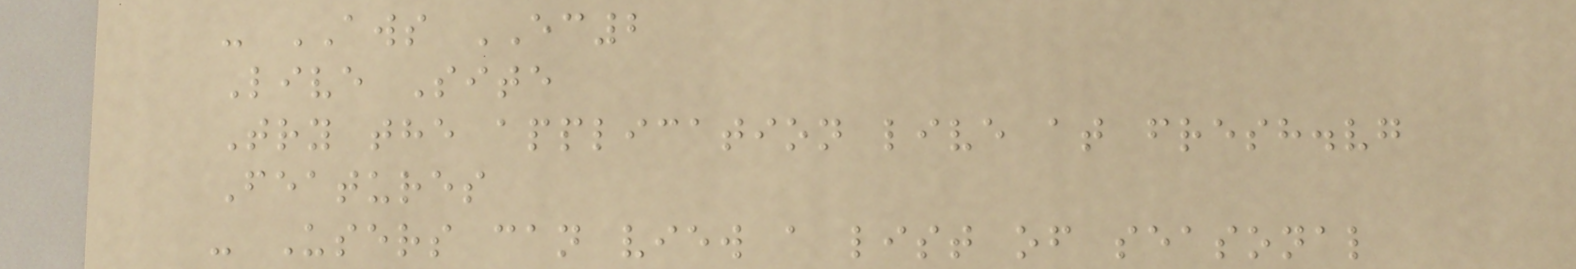- AWS EC2
Live Site
Try the application live at fresh.vg
Features
- Users can view a list of seasonal
